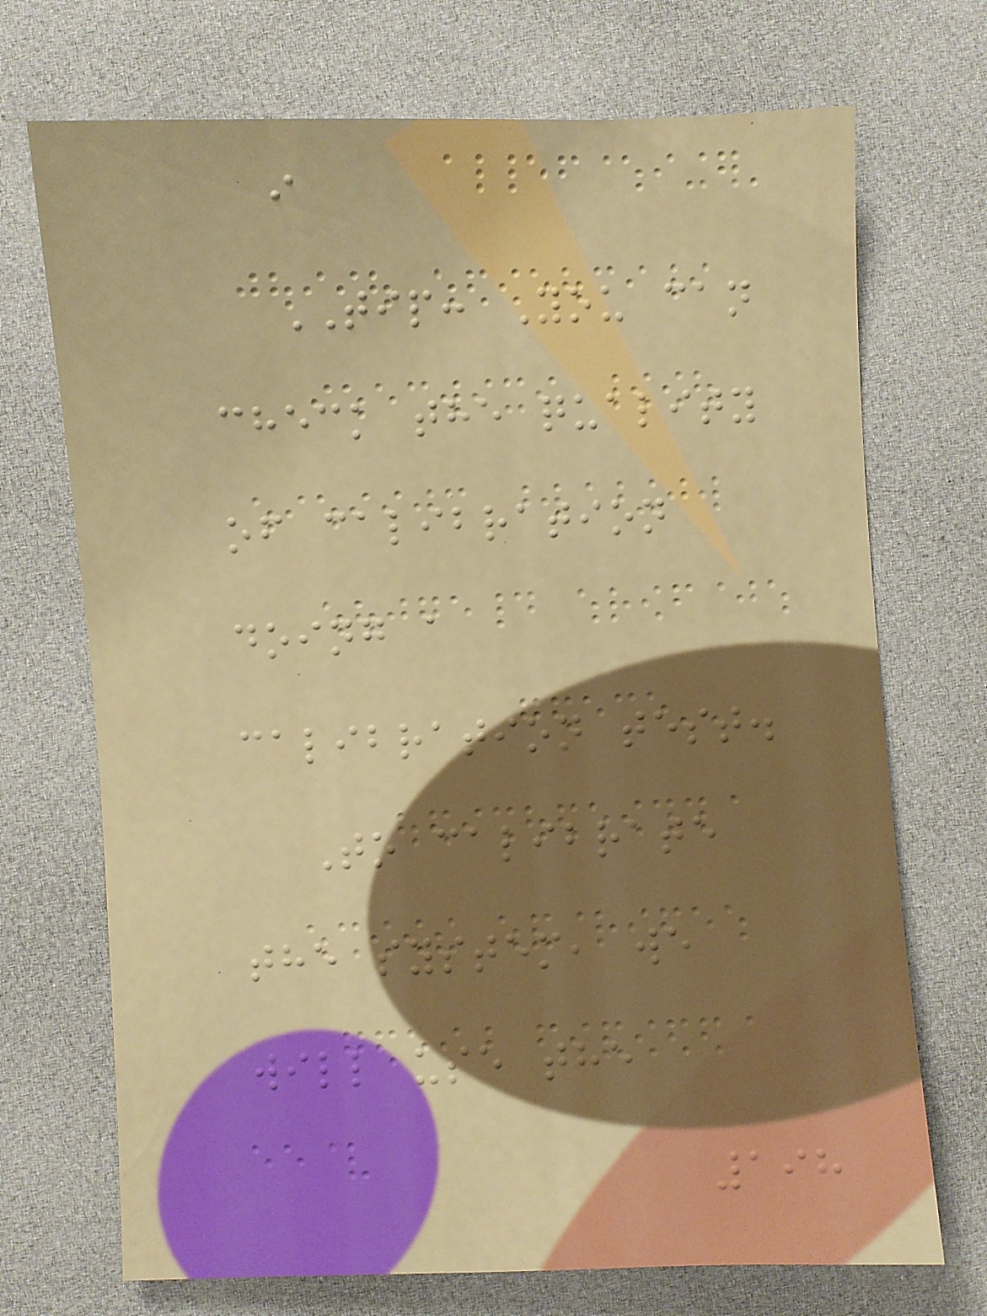i
TIP: You can
check the quality
of calibration
doing a
calibration test.
To calibrate
the system, we
will use the
198
